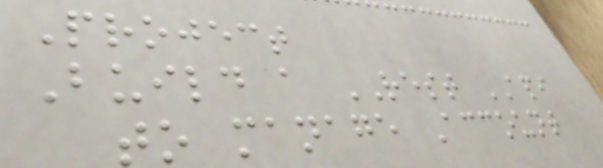Project
Build a REST API
to manage Account
